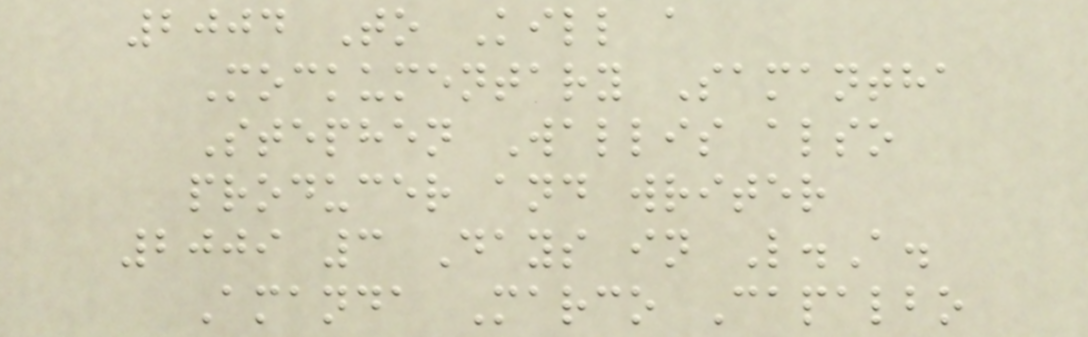2004 To Kill a
Mockumentary Samantha
Stephen Wallis also
producer and writer
2009 3 Days in L.A.
Amanda Marco Capalbo
